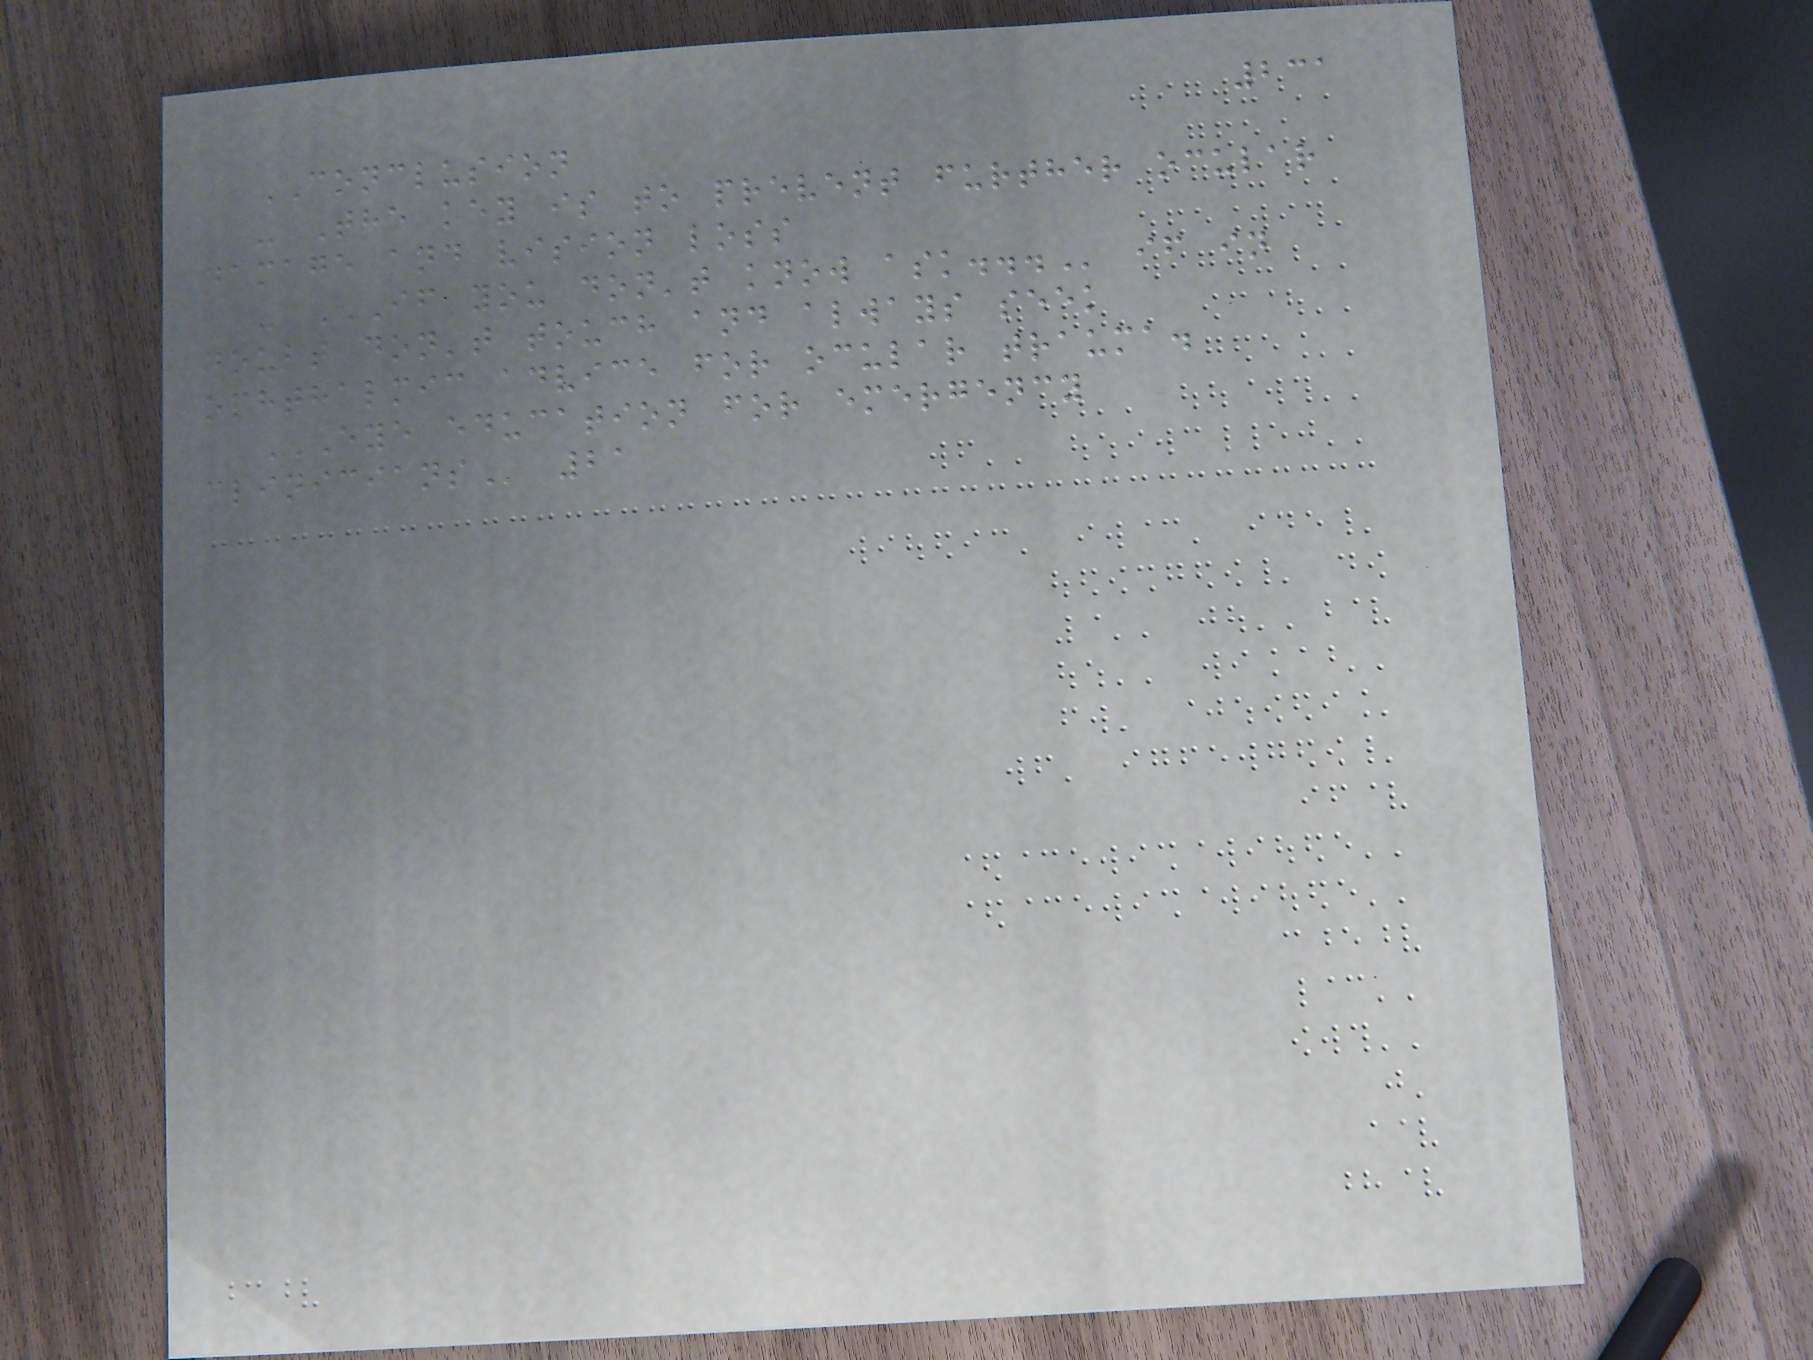231
CONCLUSION
- The key is to prevent further ocular
damage and vision loss
- IF YOU DON'T KNOW ASK... if in
doubt don't touch and always seek
ophthalmic advice for ocular trauma.
EYE EDUCATION FOR EMERGENCY
CLINICIANS 21
